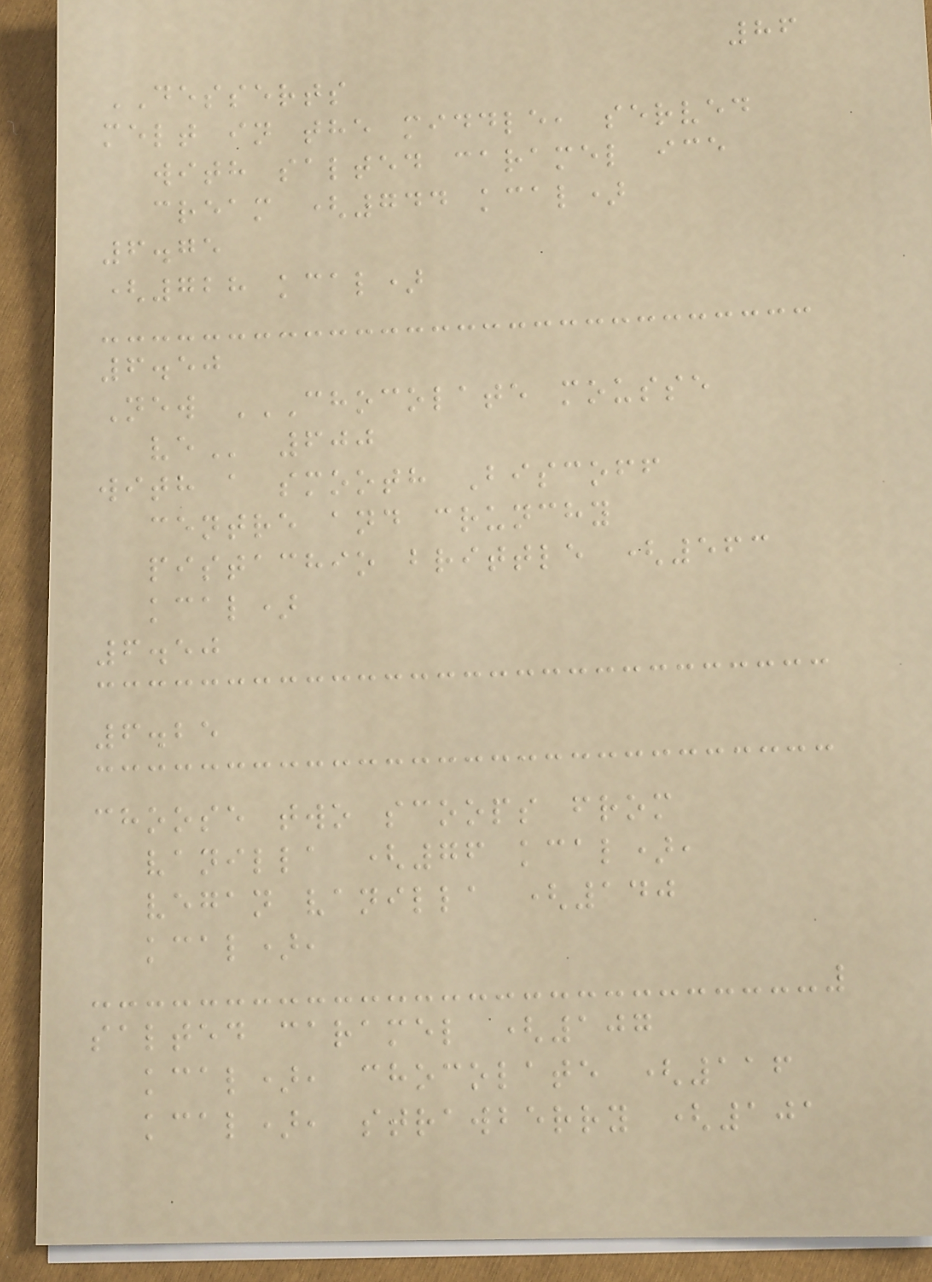86
DESSERTS
melt in the middle, served
with salted caramel ice
cream (744 kcal)
6.75
(728 kcal)
6.50
New CHOCOLATE MOUSSE
VE 600
with a smooth Biscoff
centre and crunchy
pistachio brittle (563
kcal)
6.50
6.25
choose two scoops from
vanilla (76 kcal),
vegan vanilla (140
kcal),
salted caramel (107
kcal), chocolate (116
kcal), strawberry (101
